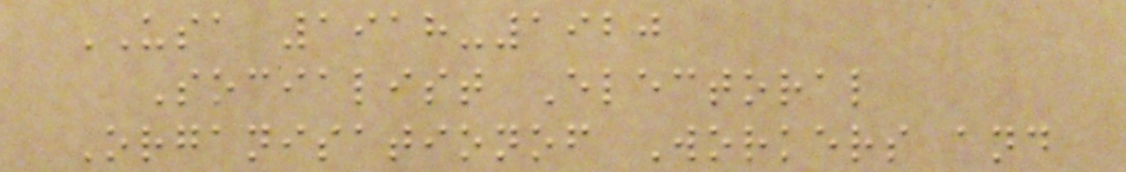USA 1918-1920
Socialist Electoral
Organisationof Workers and
